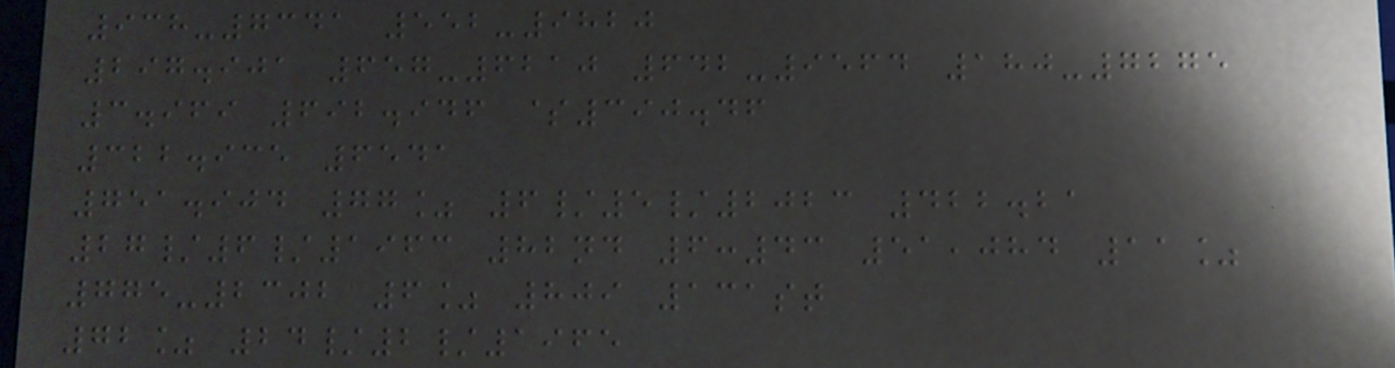938-7341 552-9820
297.901 657-6210 642-9564 180-7275
3.969 692.946 $390.46
322.935 6541
751.904 77% 6/5/2023 422.21
27/6/1963 82nd 6:43 51,084 11%
775-2302 6% 809 131st
72% 24/2/1965
